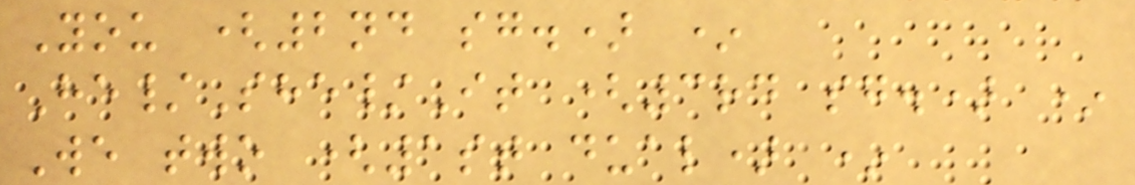You (2nd sg.) *
He/She/It (3rd sg.) *
We two (1st dual) *
